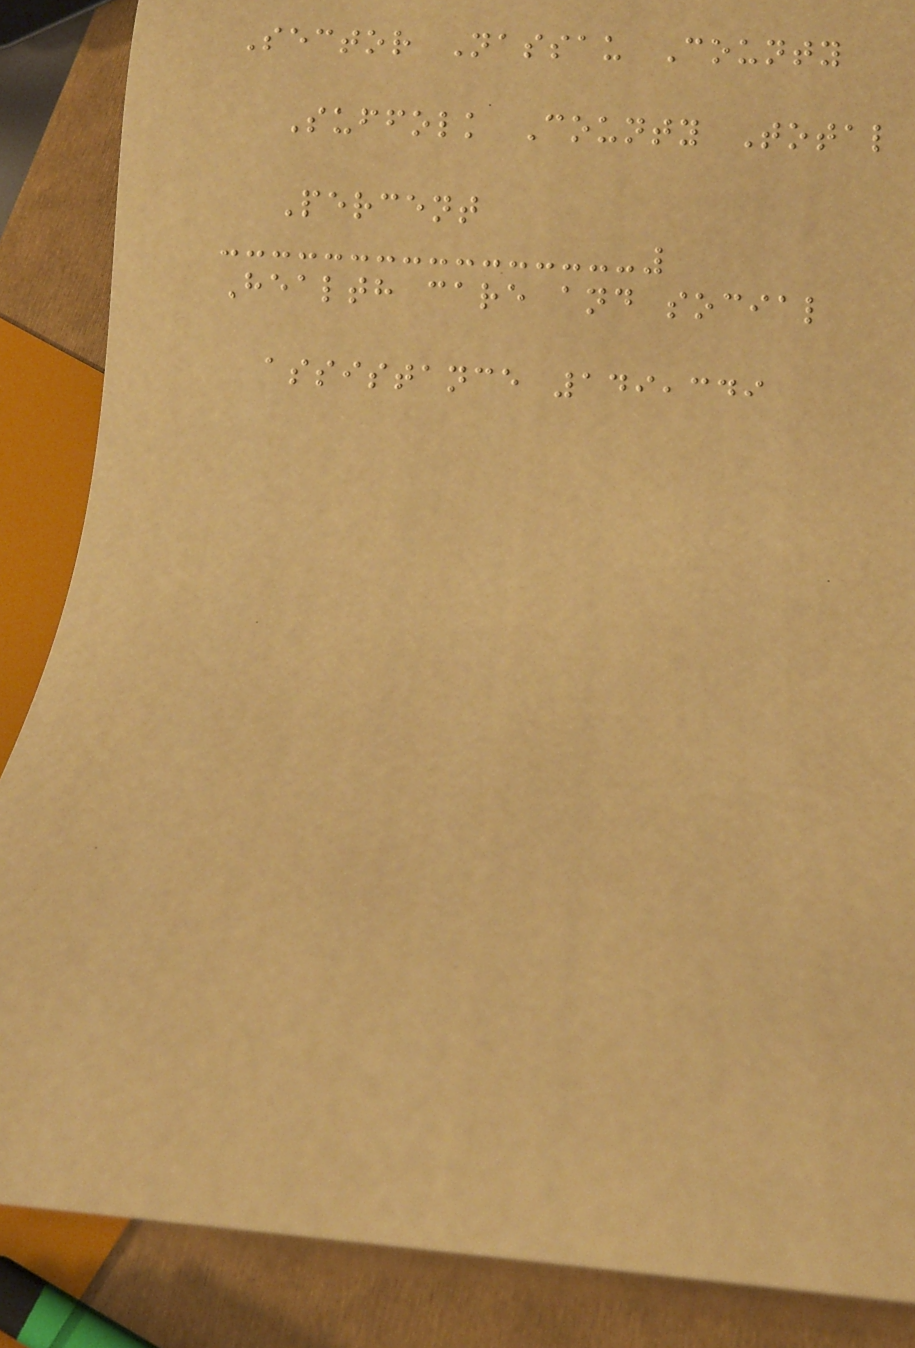Sector Nassau County
Suffolk County Total
Percent
Health care and social
assistance 149,349
